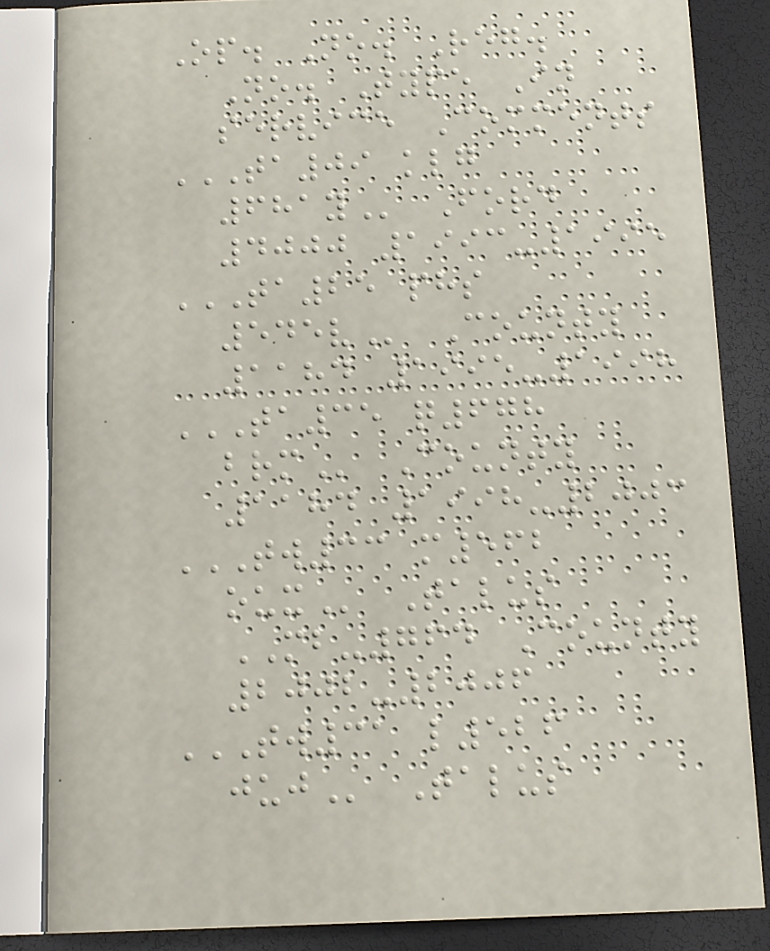Op. No. Reg.
No. Type In
service Comments
TA09 KLG
681Y Ford
4000 1993-1995
TA25 PHS
545V County
1184 1995-1998
TA35 Q678
BRM County
1184 1998-2003
TW33 M562
OUX Talus
MB-764 County
2002-2006
TW31 L526
JUJ Talus
